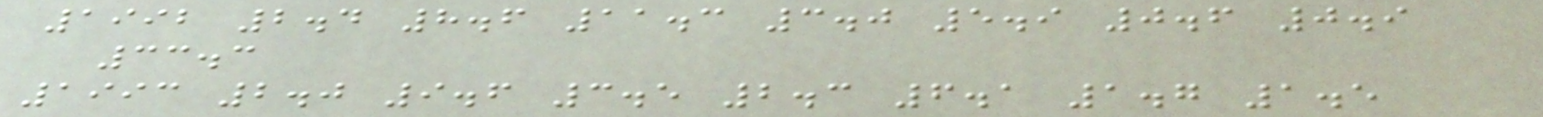1992 2.4 8.6 11.3 3.0 5.9 0.6 0.9
33.3
1993 2.0 9.6 3.5 2.3 6.1 1.7 1.5
